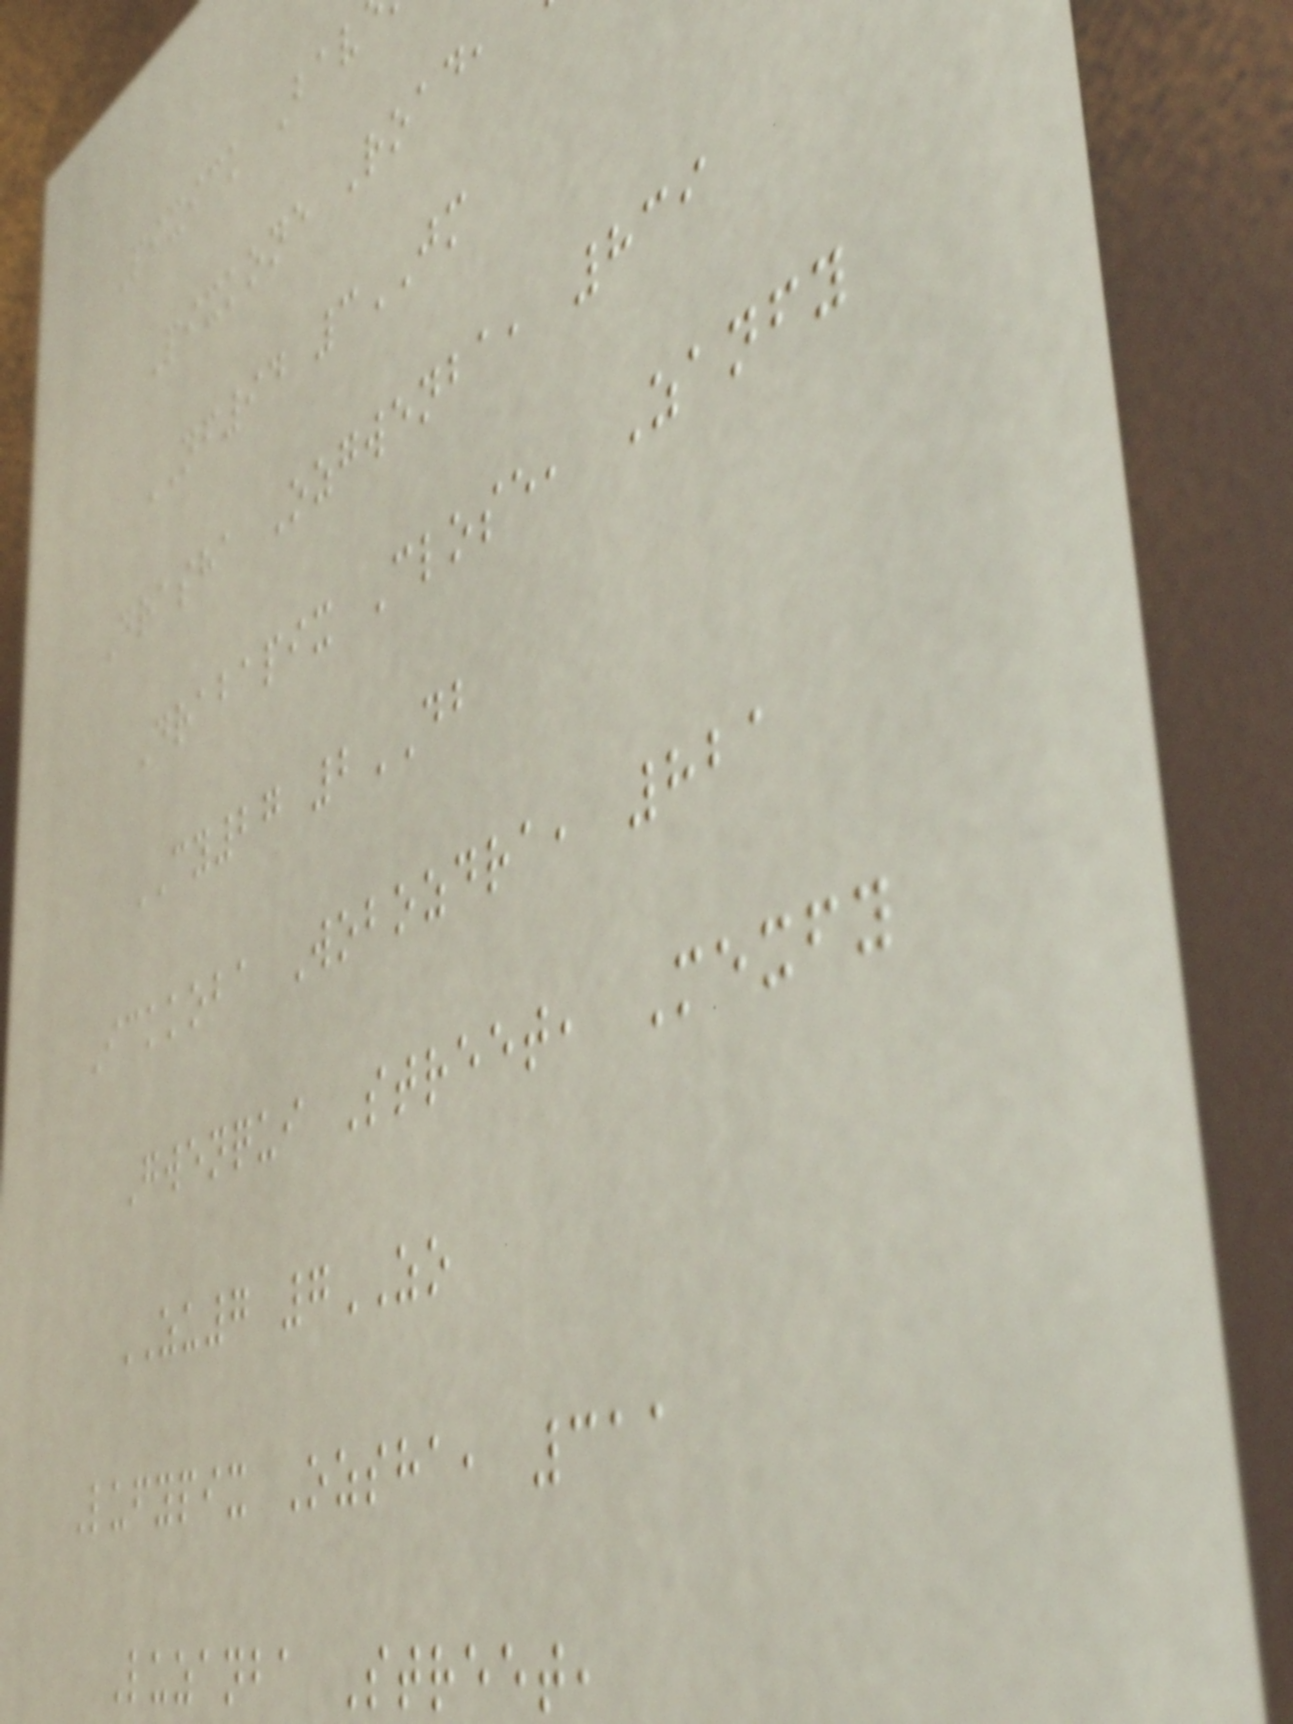Pixick Bav
Pixkone Road,
NF94 3JM
Drasha Ozgwenba, 839
Drabapix Close, Zanfy
CY27 2DB
Ickkoba Wobozdra, 821
Gwenqui Street, Mexfy
ZU7 7ZO
Lufypix Ozsha, 311
Luzanba Street,
